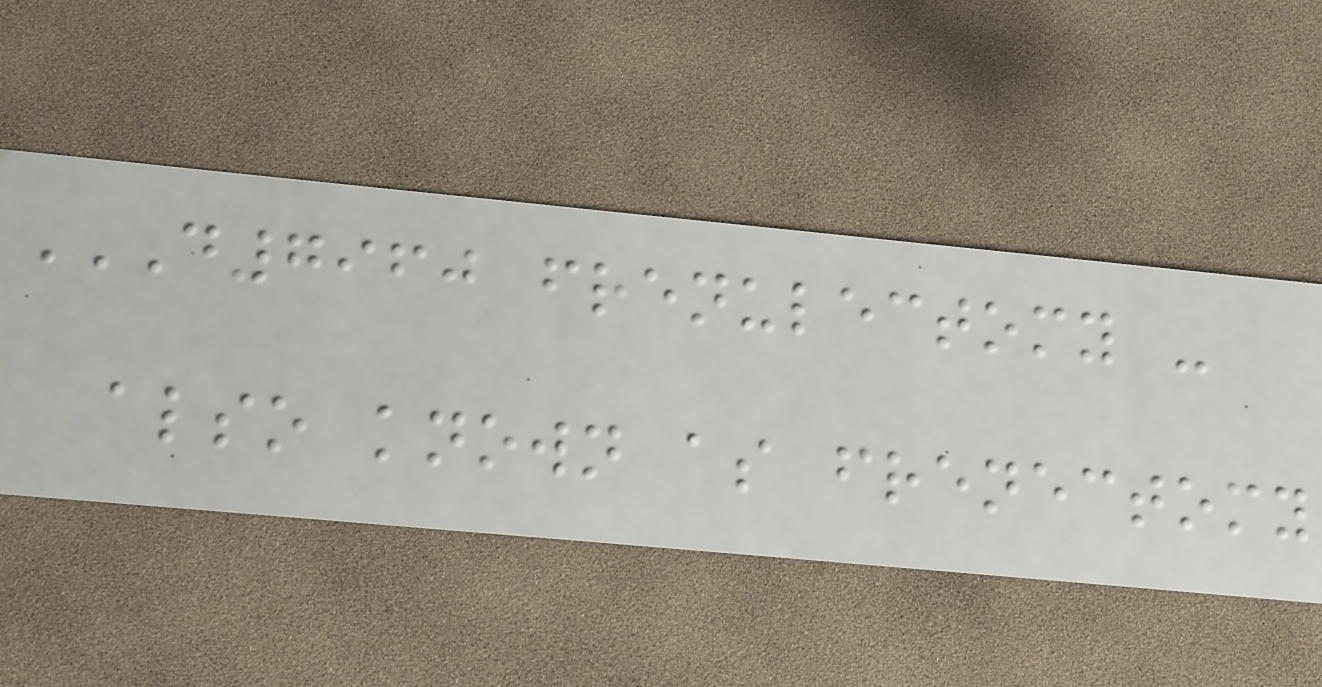D7960 FRENULECTOMY -
ALSO KNOWN AS FRENECTOMY
